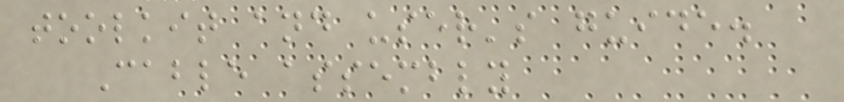toolkit and user's guide.
Cable assembly
